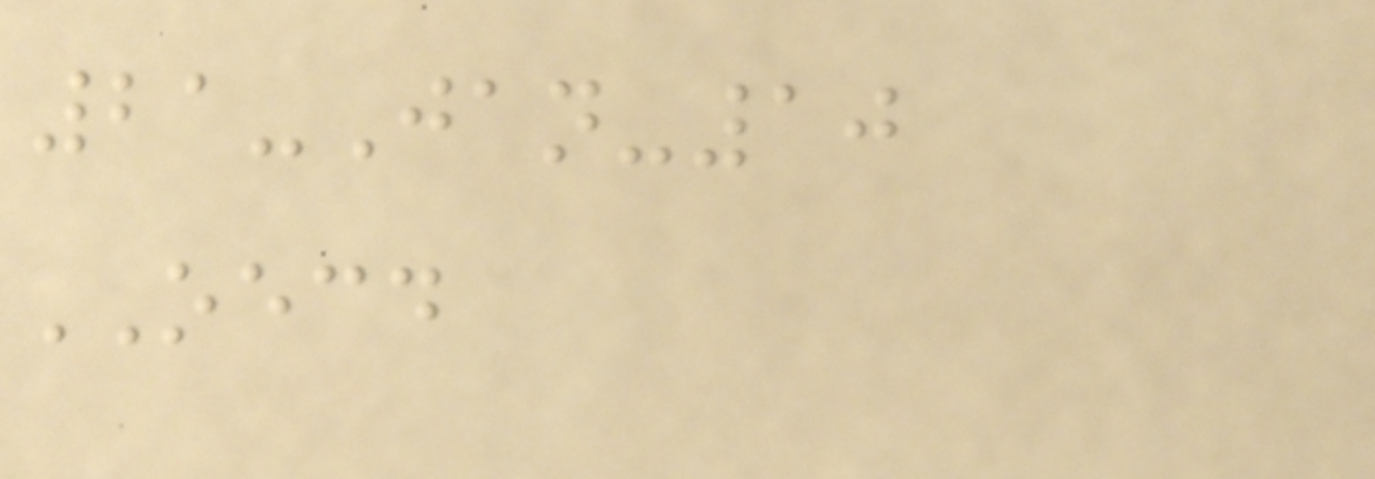21-Jan-10
OECD
